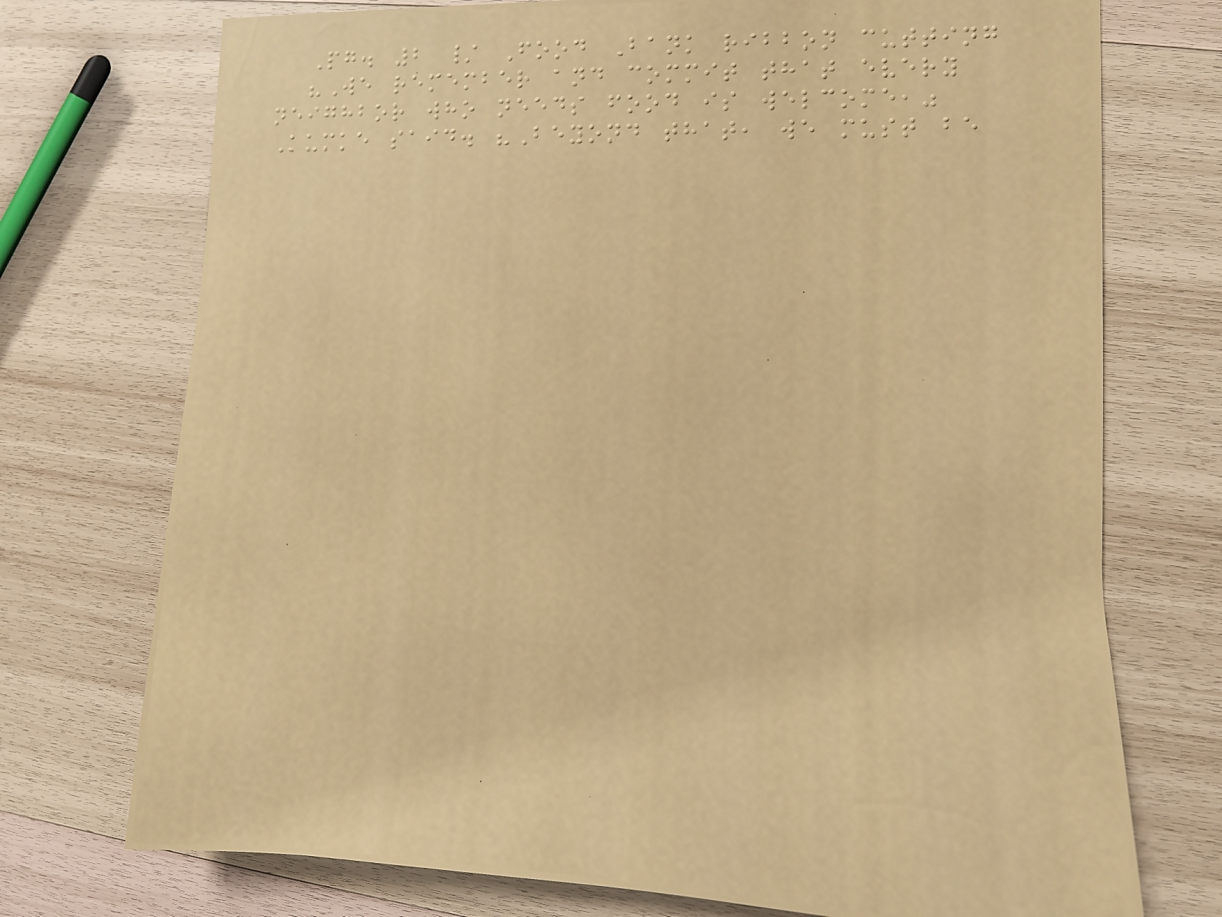Pg. 2 / Food Bank ribbon cutting
"We remember and commit that every
neighbor who needs food is welcome,"
Kumke said. "Beyond that, we must be
